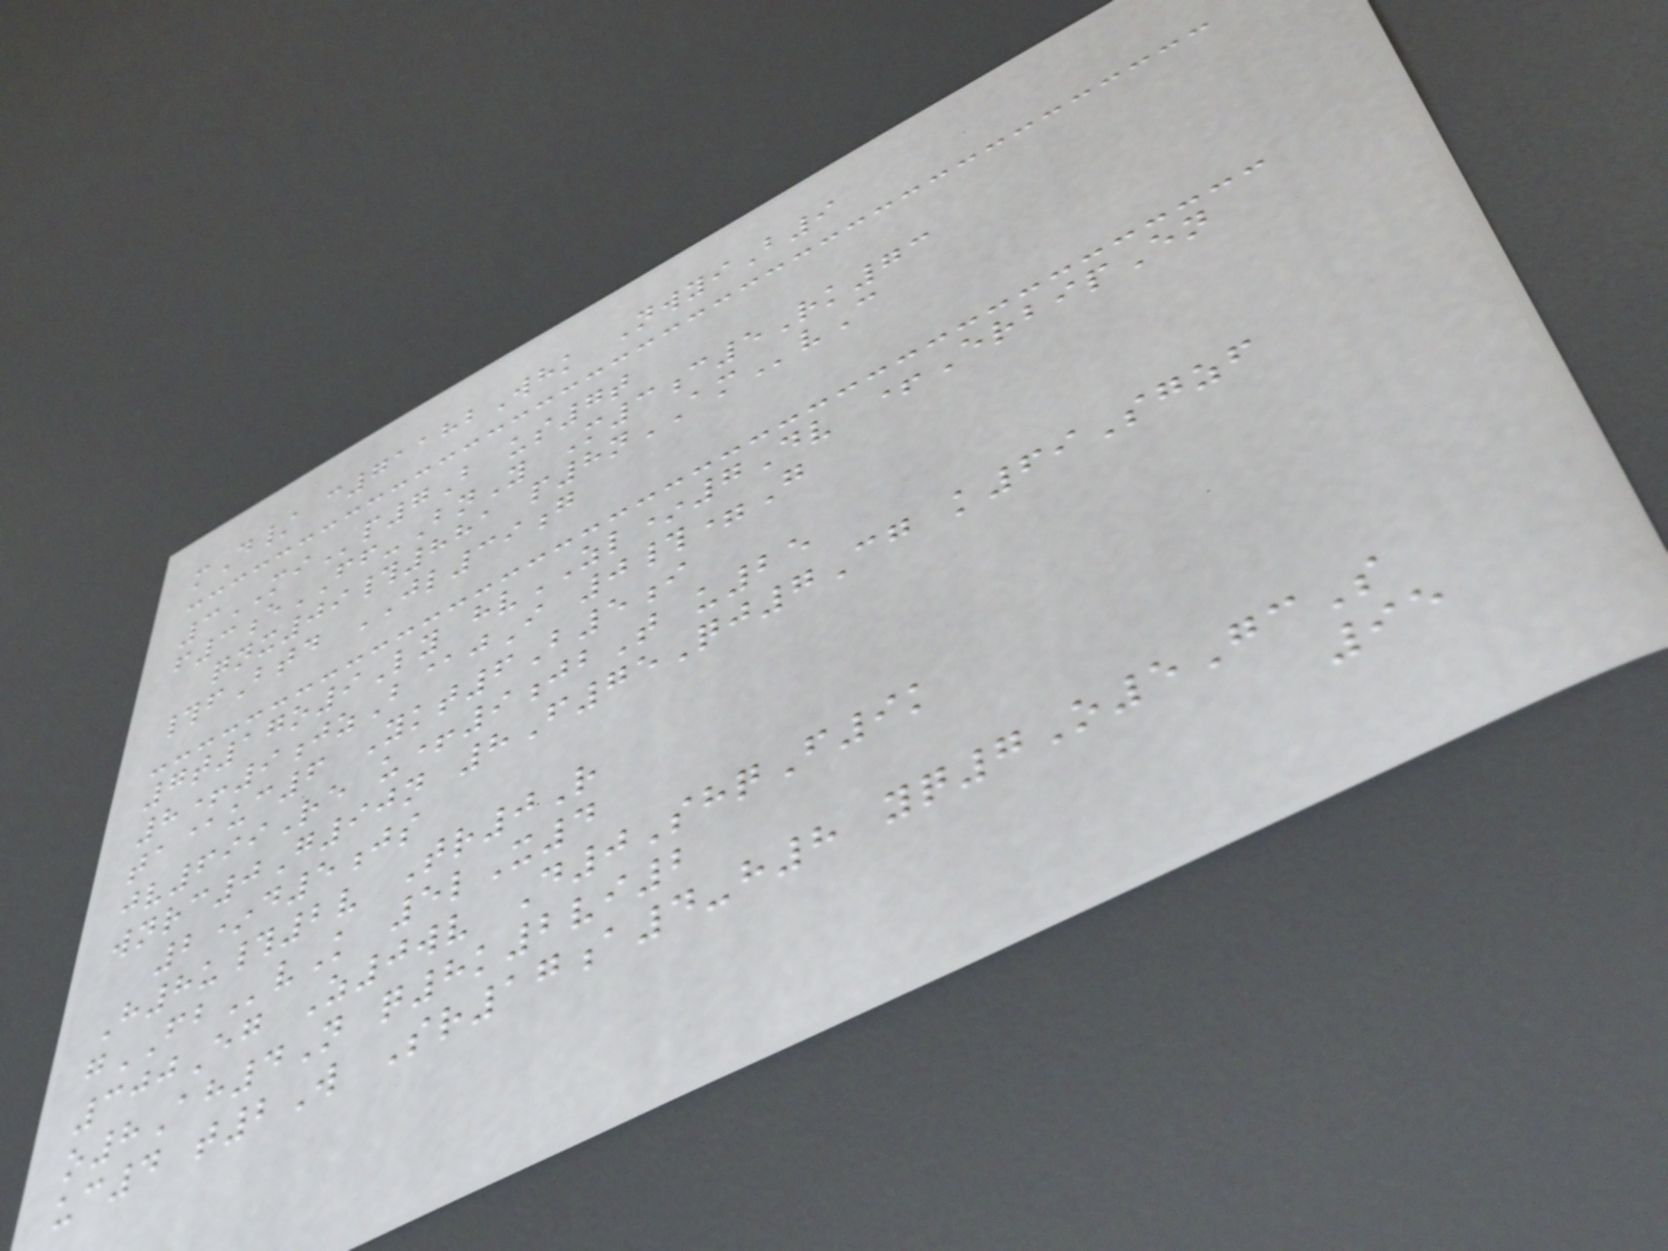mD/ c71182Whk NwyiB9
3MIp7B us7t
f3eFF-BnY M3c5Rk73
qnx09#881 p8nAMvC
#fBtd JL39g
7t17o9Ly hvZL*7Dv +ErbipEn
8+9jzB@jI 0#=G
ta@uc6 Ykt6B5i
jv699Re u+9jbT u25
wnrc0G90n 8F75Qj7Cg k69Sgzf
2*d5js
H8u#2v Tr0R
gFBvK 5lX4
300Eg Z0wv D0ShqF9k
o8Ah4N q8k2vi2
uc4 t2W Sr17a4-h8 yq7O5GcS
95
